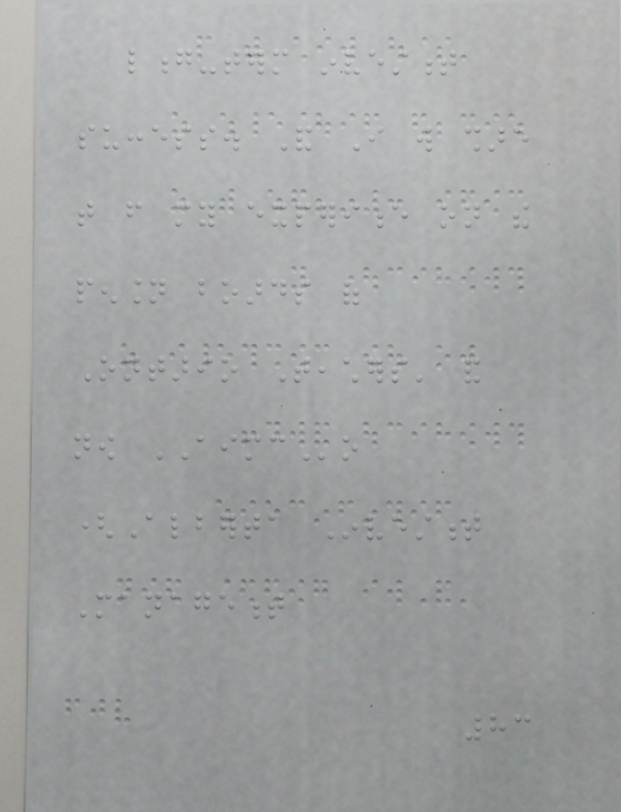long-term investment
success. And I will share
that from my experience on the
pension boards of
Ontario Teachers' and
now AIMCo
(Alberta Investment
Management
83
